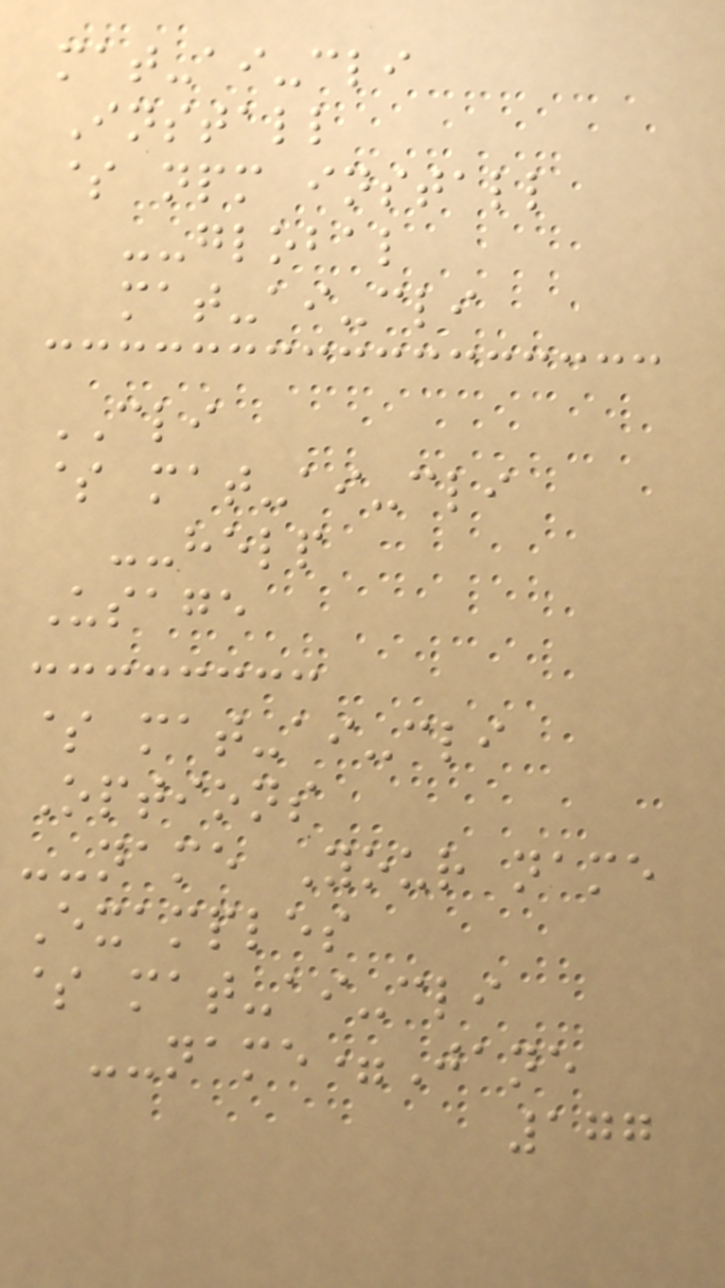mat-ai-cli
Install
$ npm install
--global
mat-ai-cli
CLI
$ mat-ai-cli
--help
Usage
$ mat-ai-cli
Options
--name Your name
Examples
$ mat-ai-cli
--name=Jane
177
